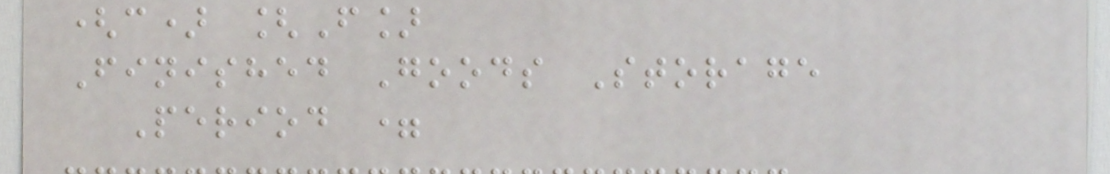(c) [F]
Finished Goods Storage
Period =
